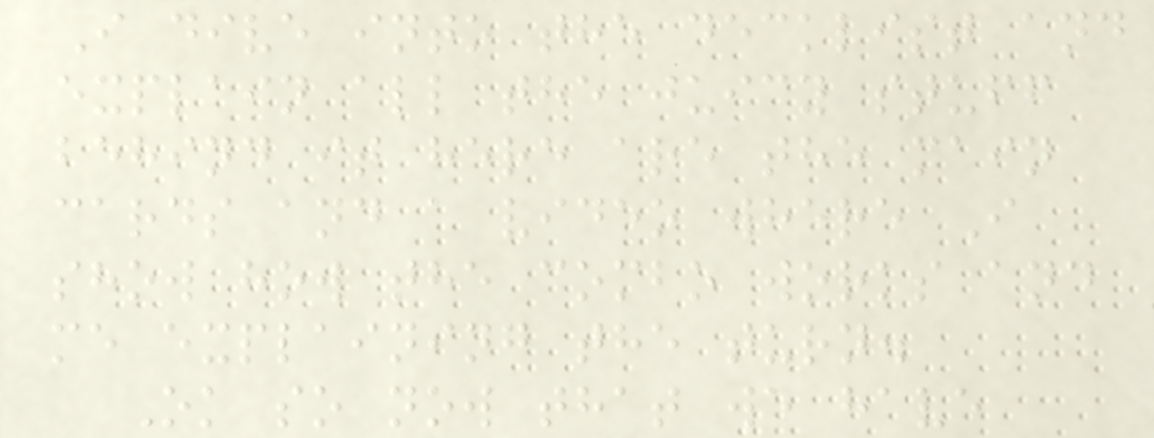I dive into the decklist and
explain all the juicy stuff
behind it here are the main
cards and a video where I
show how the combo works and
me explaining the turn.
Ok so now that we have
